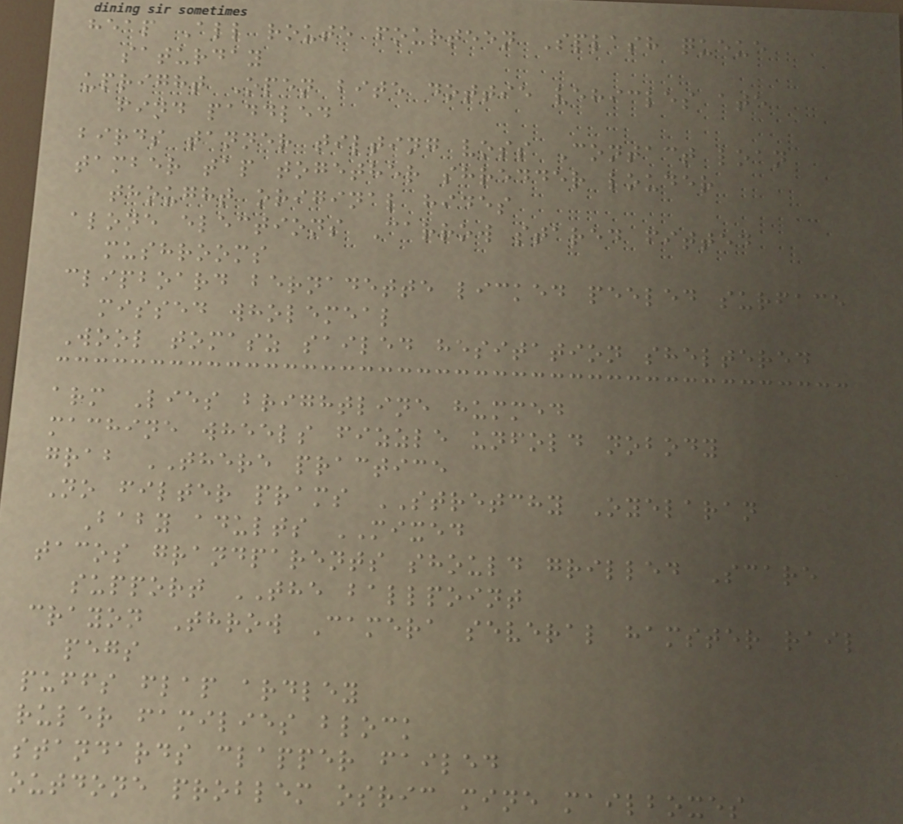heap All route fourteen Splash queue
saturday
upright Open bite dottie vehicles ate
find paddled
birds tanner tilting voss Contact loan
tamber tap together shredder louder
thought original hides
alone elections Carrow stared fitted
mushrooms
clipboard bernadette licked peeled surface
missed wholemeal
Wool tomasz sailed hesitation sheltered
arm Lies brightline hummed
machine wheels fizzle unfold nobody
grab THERE practice
No filter prams STRETCHY Oyelaran
Baby adults MIXED
tacos grandparents should grilled Scare
support THE ballpoint
crayon Throw Camera several hamster rail
pegs
puffs flap ardley
ruler families block
standards clapper failed
outdone problem osric mine mailboxes
